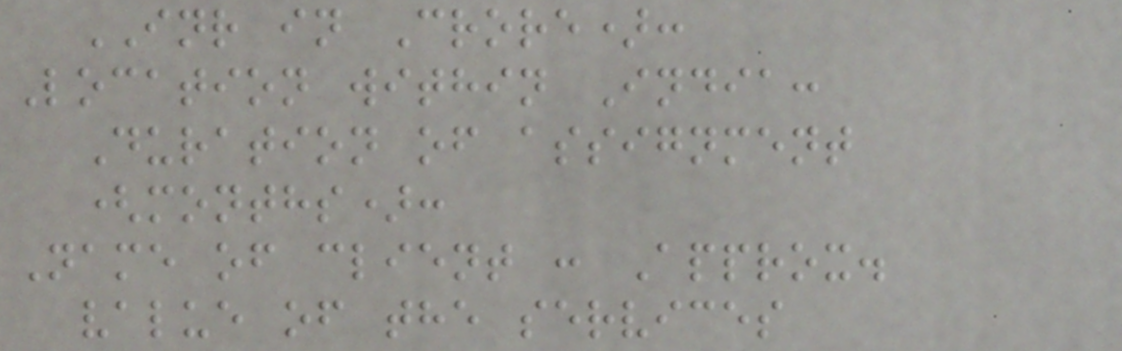INR in Crore):
Location within India:
Duration of assignment
(months):
Name of client : Approx.
value of the services
